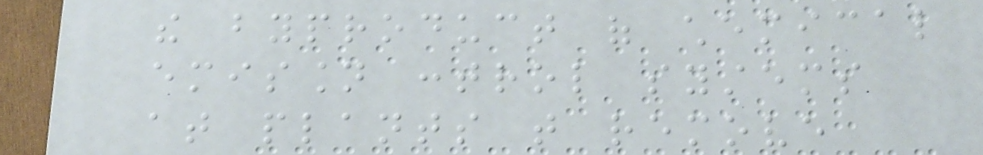the byproduct of chemical
emission control systems
at plants that remove
